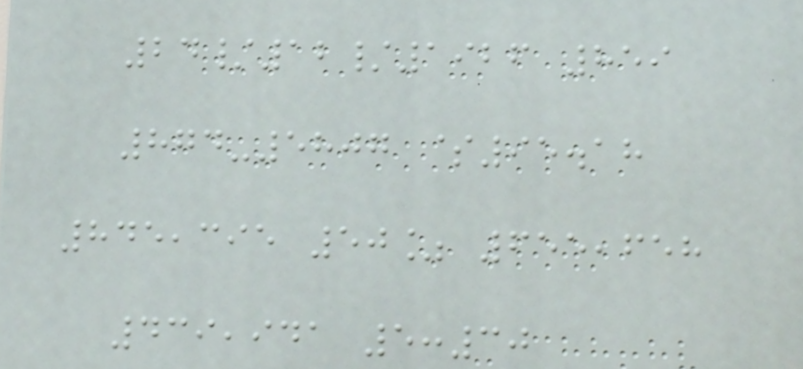24/12/1926 859
874-5807 $95.18
845,395 50% 655,658
439,941 5:30
